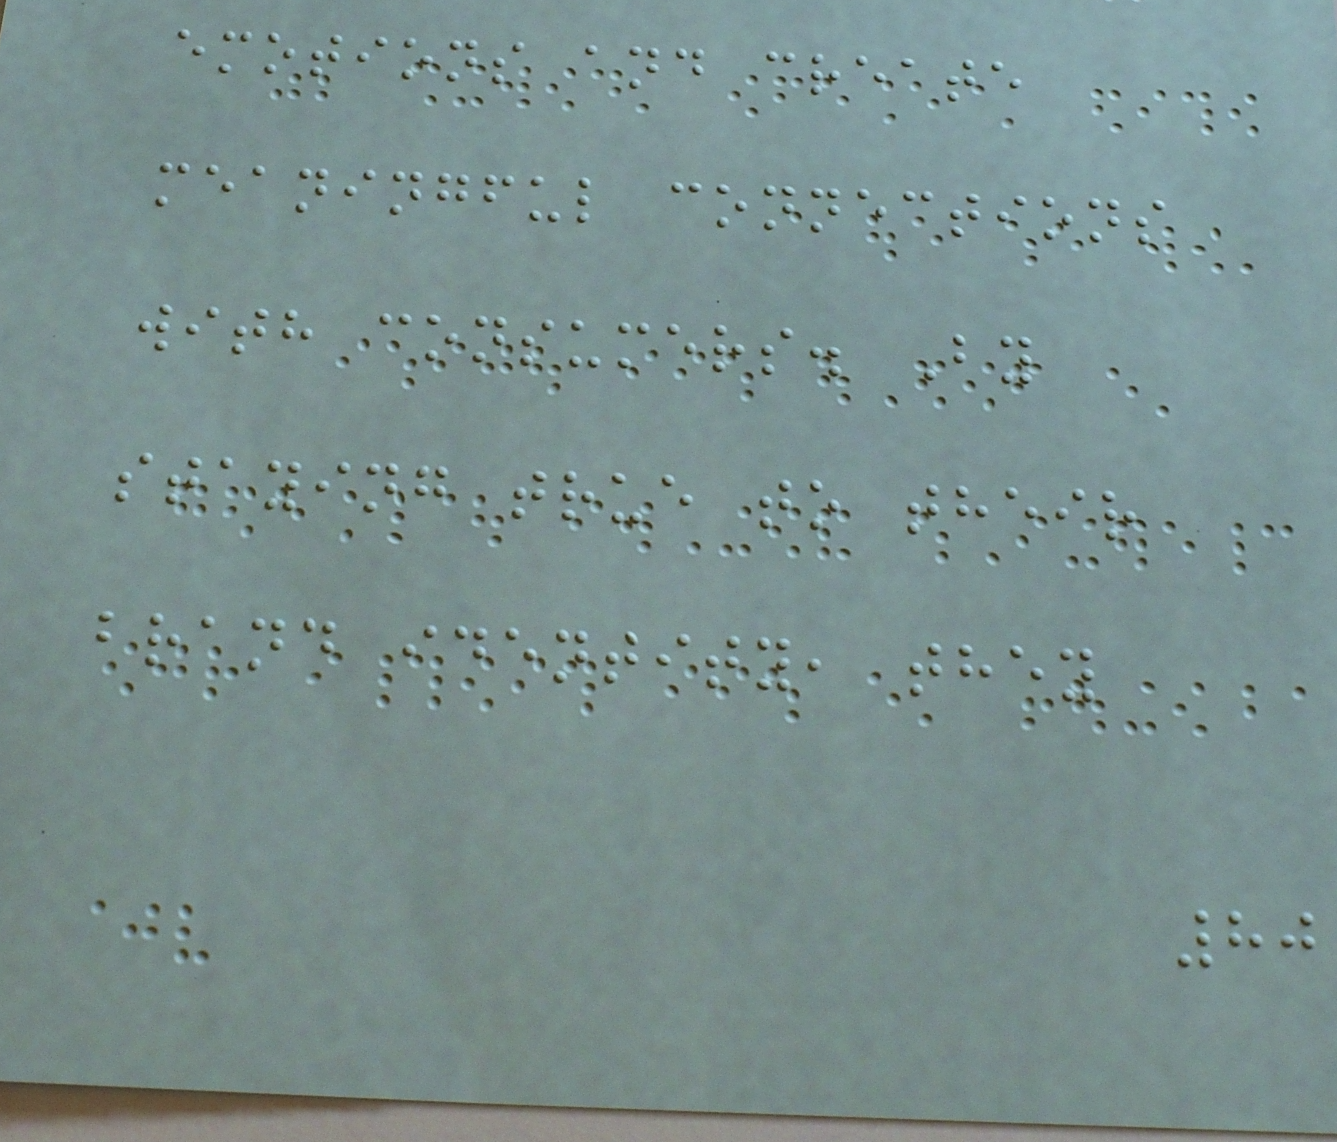emotions and create
meaningful connections
with consumers. By
staying true to their
brand identity, they
80
